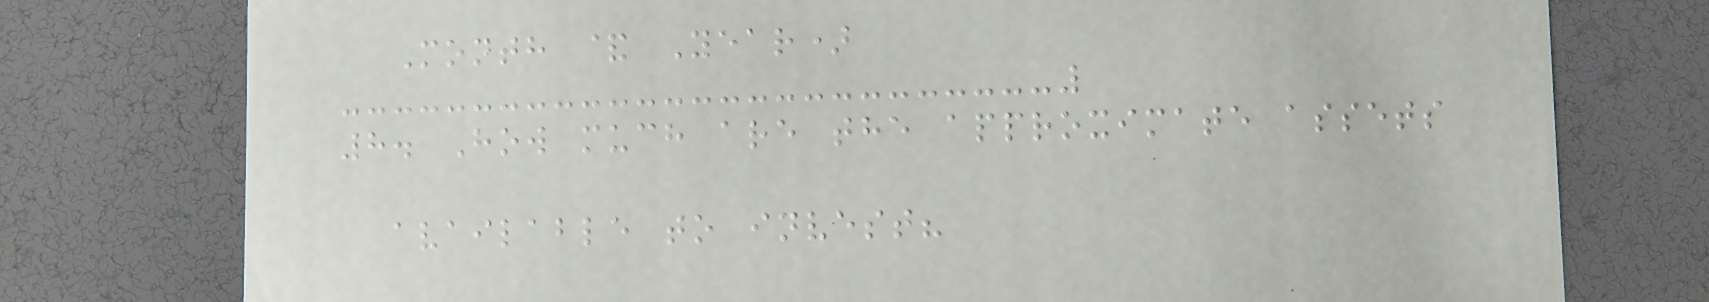Month & Year)
8. How much are the approximate assets
available to invest?
